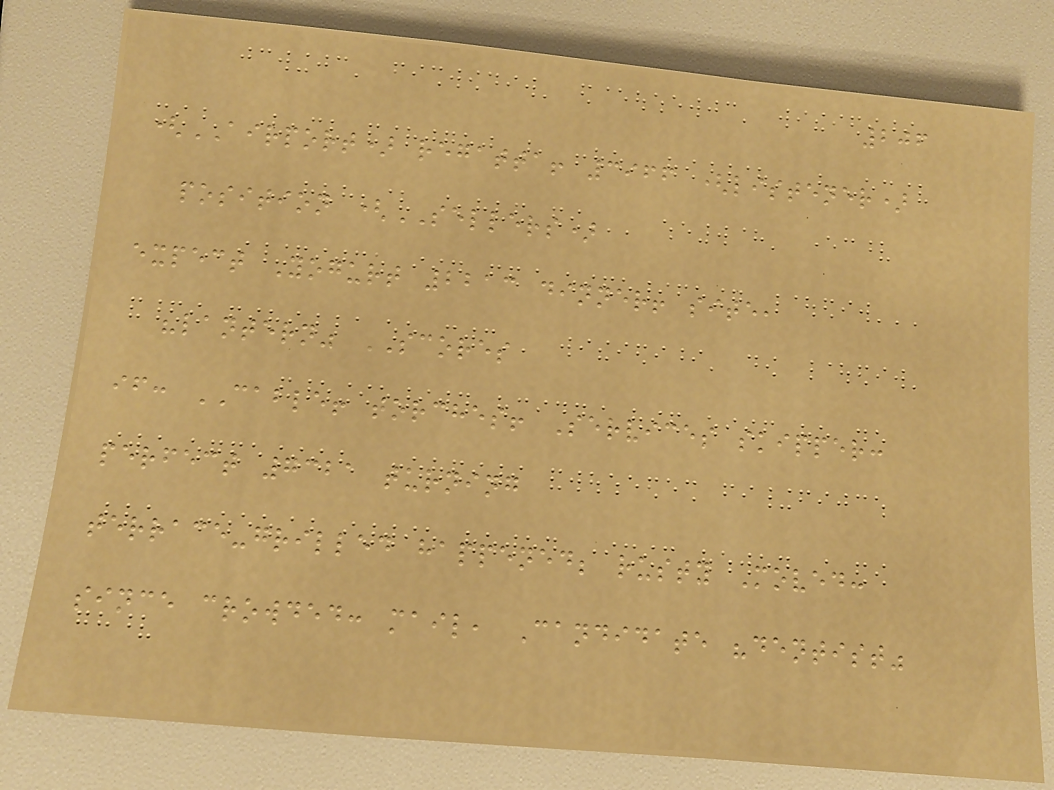206
(AIRPORT) regatta! 3966 (listener)
position (SELLERS)
expect Yogurt 2213 dinner! site,
"lantern" SCORES
if: CABLE! torches! Services skipper:
perfect 7321 turning
terrace-grilled happened; rusty Moved:
since crowded: mail, Candidate "dentist"
